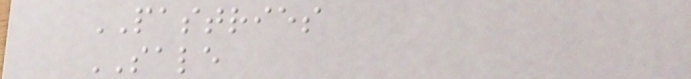PASTRIES
SALE
